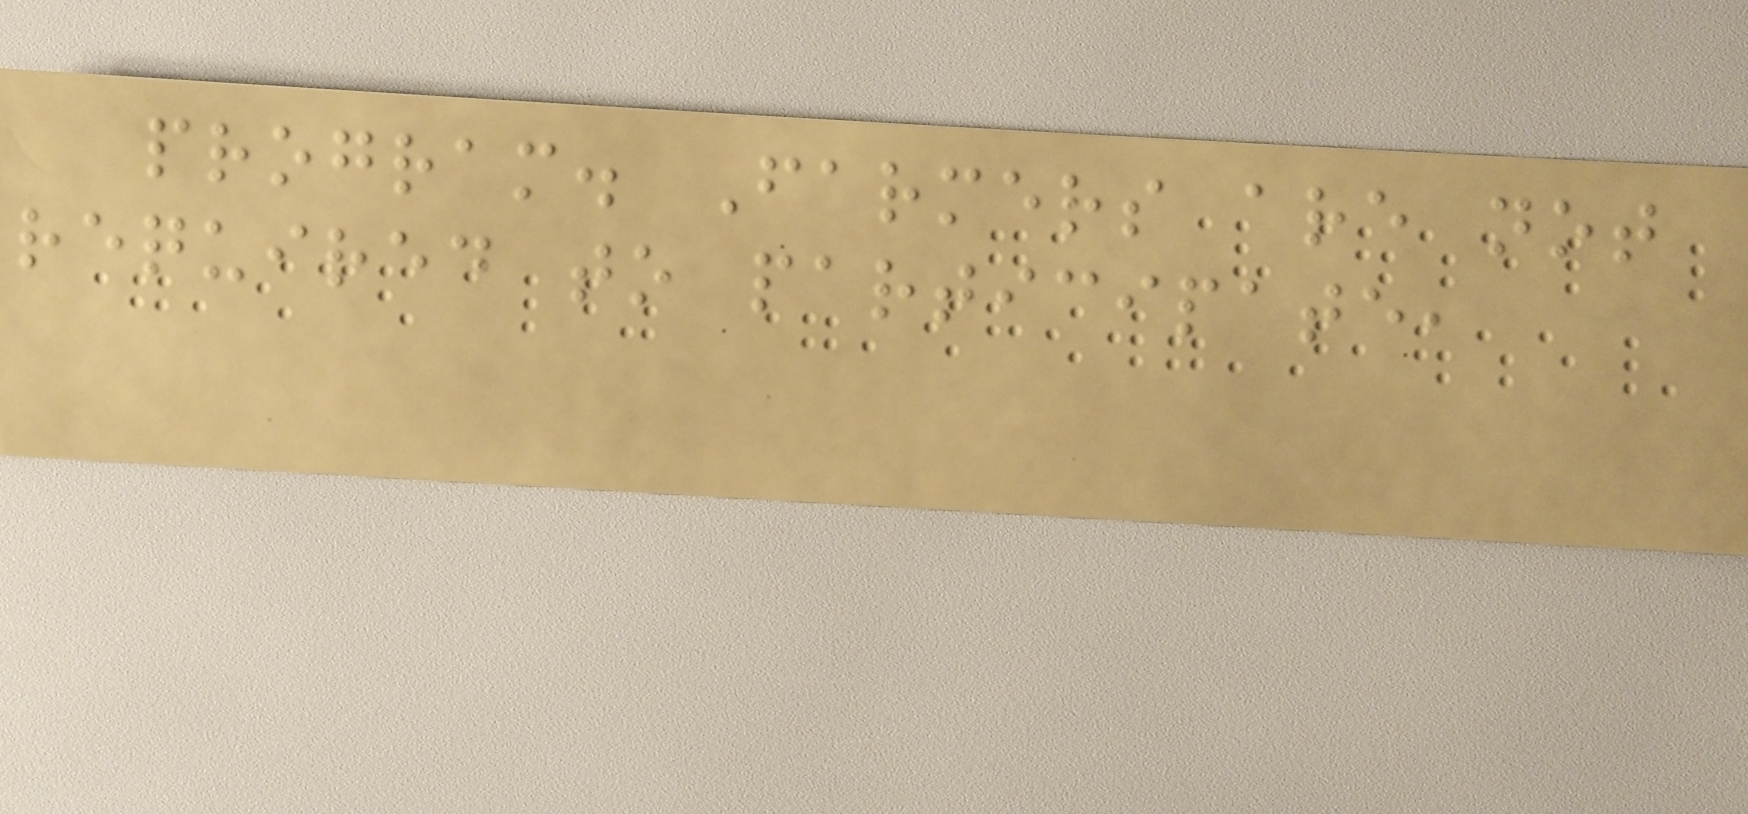program. Farmers are not
required to participate,
